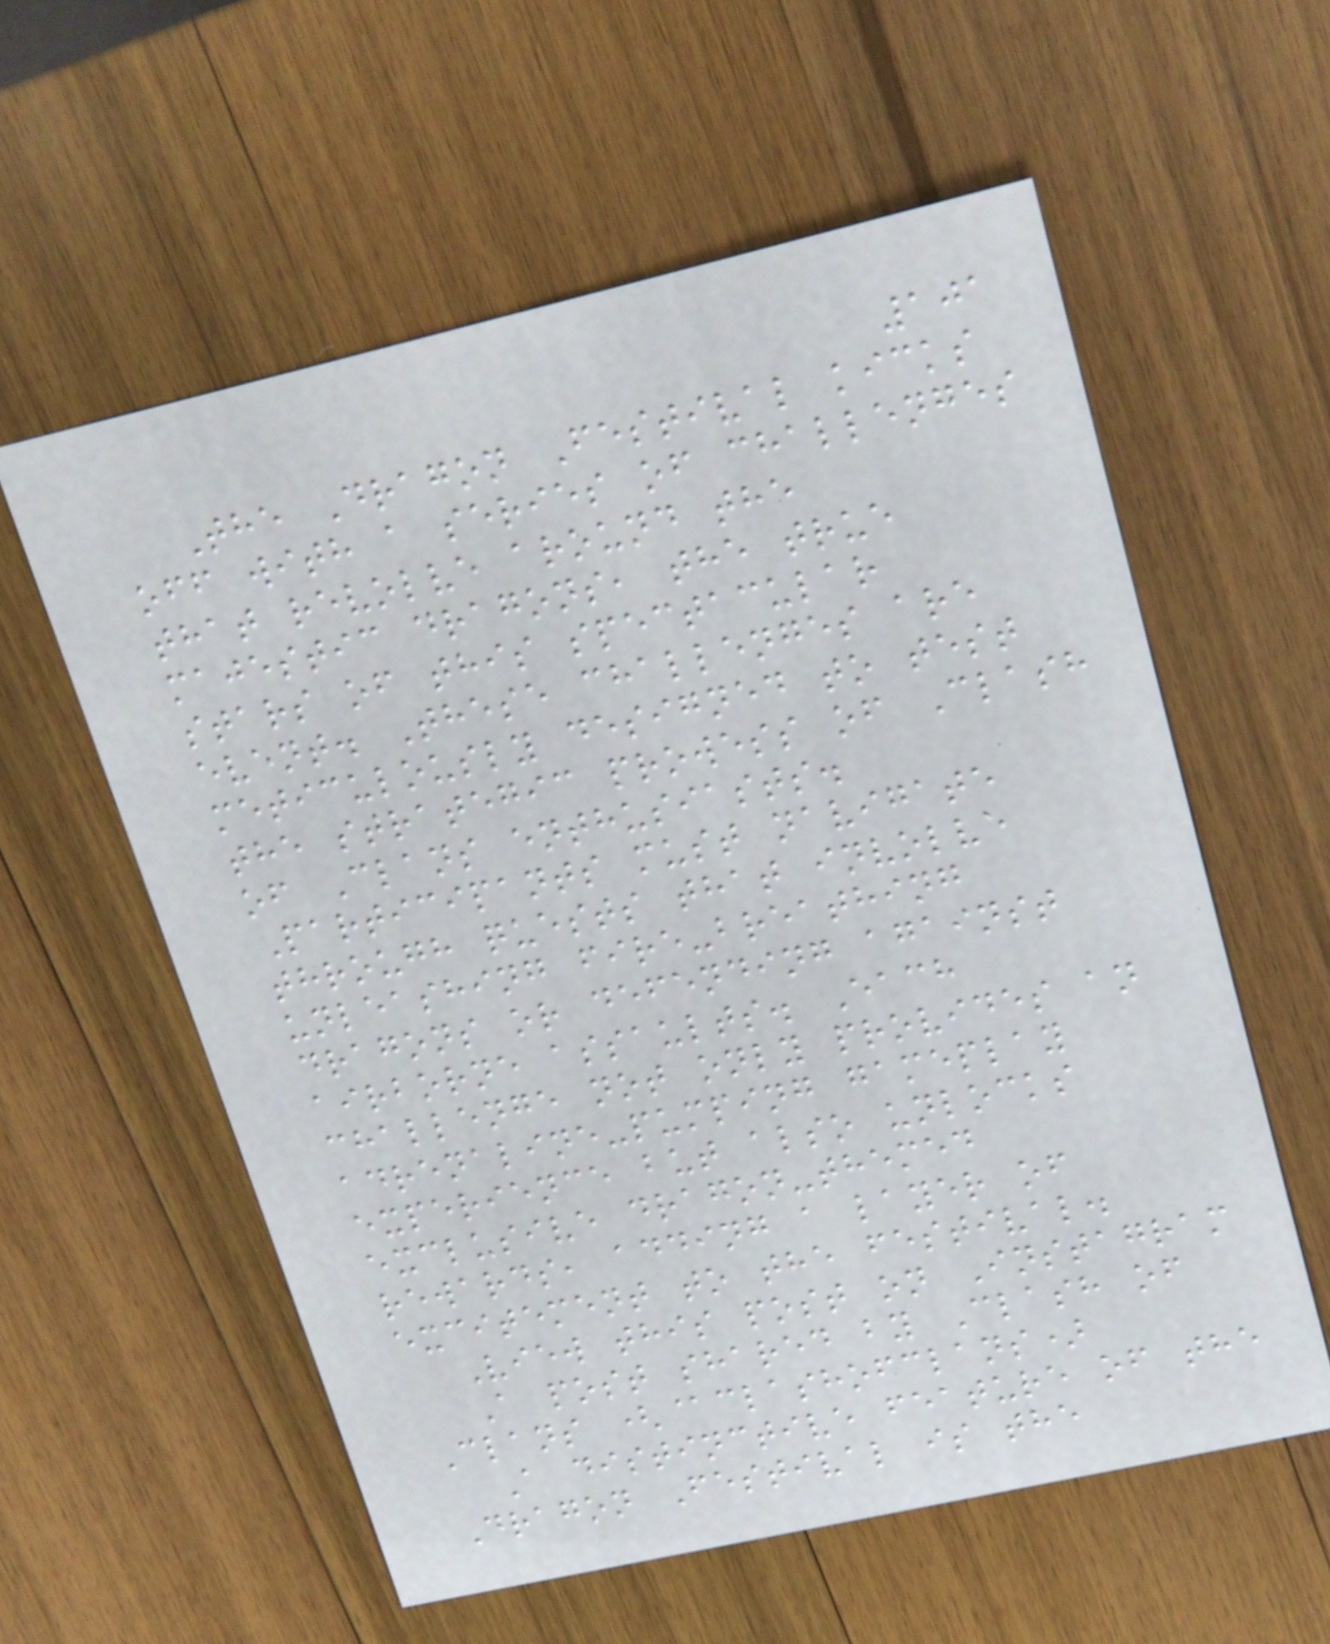101
The Dragon Festival kicks
off with a series of challenges
that revolve around the
majestic dragons, the true
stars of this spectacular
event. These challenges are
meticulously designed to test
the strategic prowess of Clash
of Clans enthusiasts.
Participants must navigate
through quests that involve
unleashing fire-breathing
dragons or defending against
airborne assaults. Each
challenge not only provides an
adrenaline-pumping gameplay
experience but also unlocks
exclusive dragon-themed
rewards, adding a layer of
excitement to the festival.
View this post on Instagram
A post shared by Clash of
Clans (@clashofclans)
A distinctive feature of the
Dragon Festival is the
